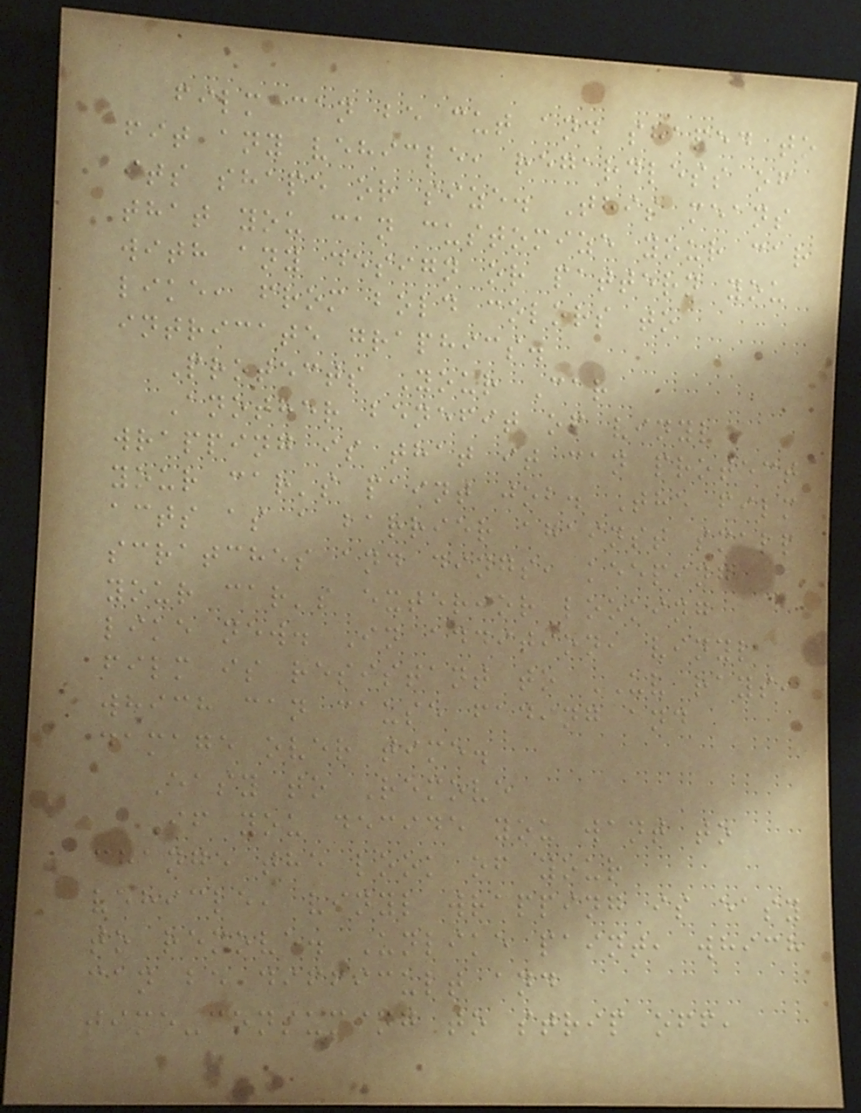film can be cut and shaped to
fit any vehicle, regardless of
its shape or size. This means
that you can customize your car
with any design or pattern you
like, from bold colors to
intricate graphics.
Protects Your Car
Another benefit of vinyl
wrapping is that it can protect
your car's paint job. The film
acts as a barrier against small
scratches and dings, keeping
your car's exterior looking
like new. In addition, vinyl
film is resistant to UV rays,
which can cause fading and
damage over time.
Easy to Remove
If you decide you want to
change the look of your
vehicle, vinyl wrapping is easy
to remove. Unlike paint, which
can be difficult and
time-consuming to strip off,
